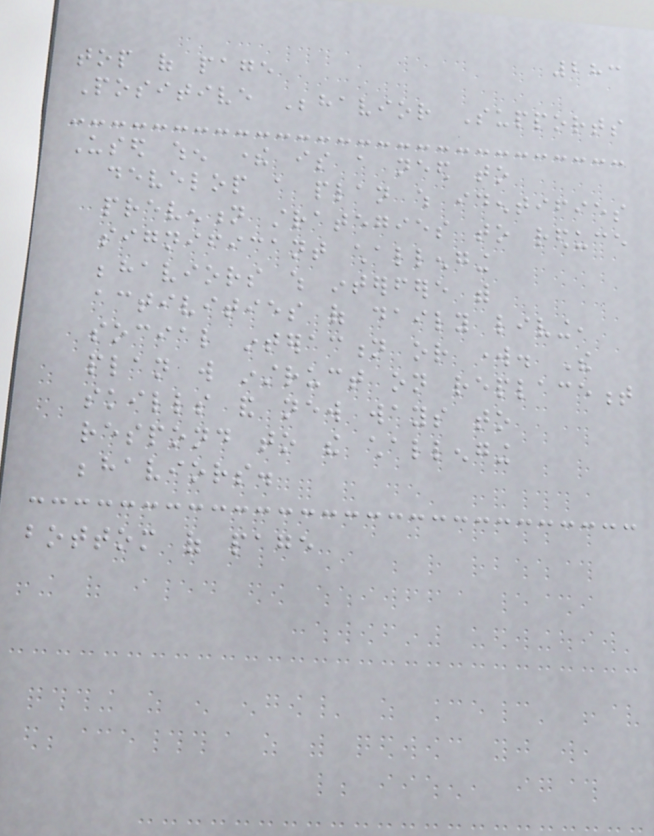283
top of page
Positive Behavior Supports
Used when there is a need to
develop a plan which identifies
prevention strategies to reduce
significant challenging
behaviors which interfere with
activities of daily living,
social interaction or work. The
plan will instruct on replacement
skills and new ways to
respond to the challenging
behaviors.
bottom of page
